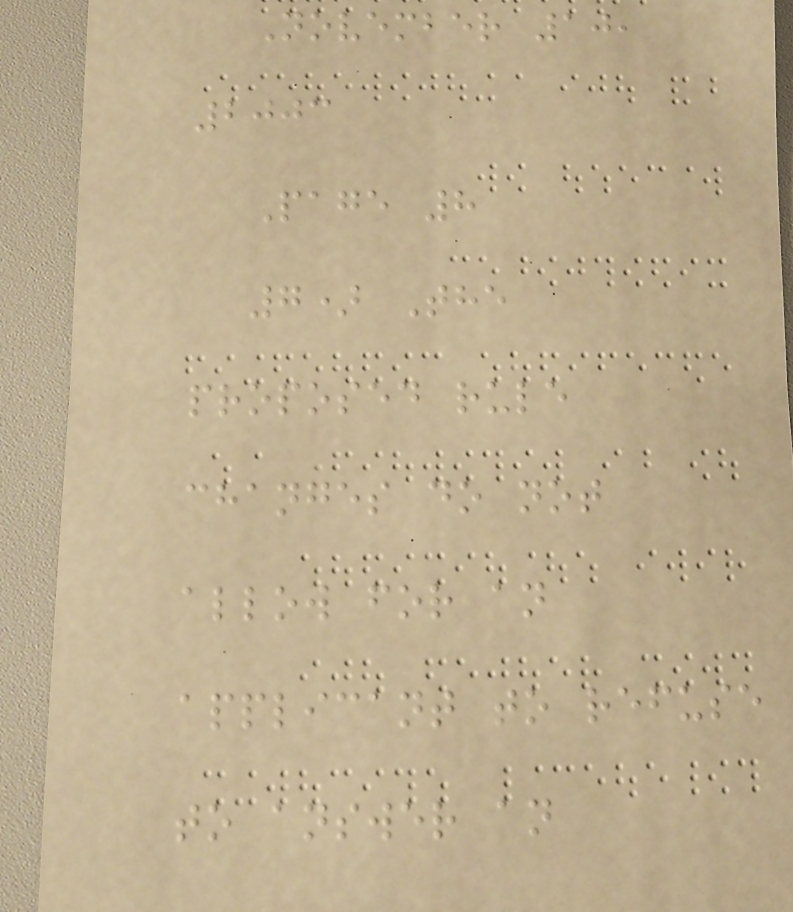November 10,
2003
Page 8
7) The
proposed rule
changes do not
allow for an
applicant to refuse
to answer an
